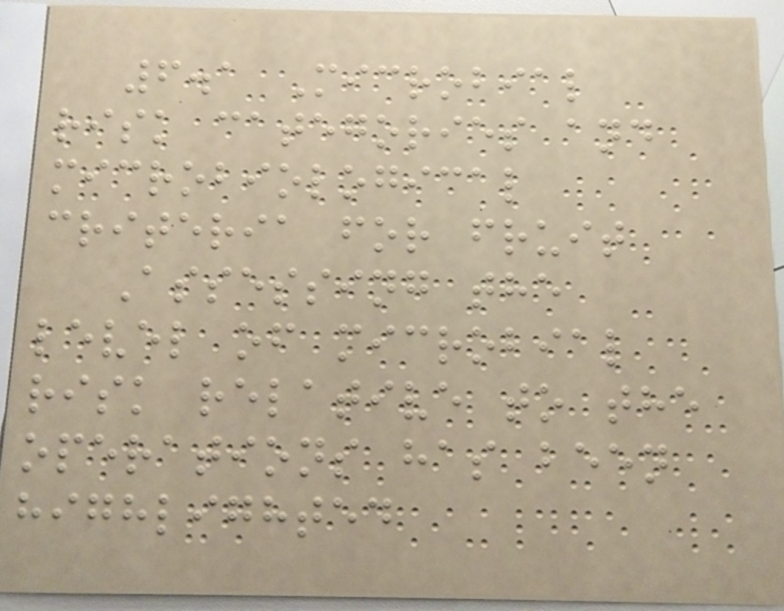6.1 Microbial
risk categories and
microbiological
criteria for fruit
Assessing the
level of microbial
risk relative to the
operations has been
highlighted
